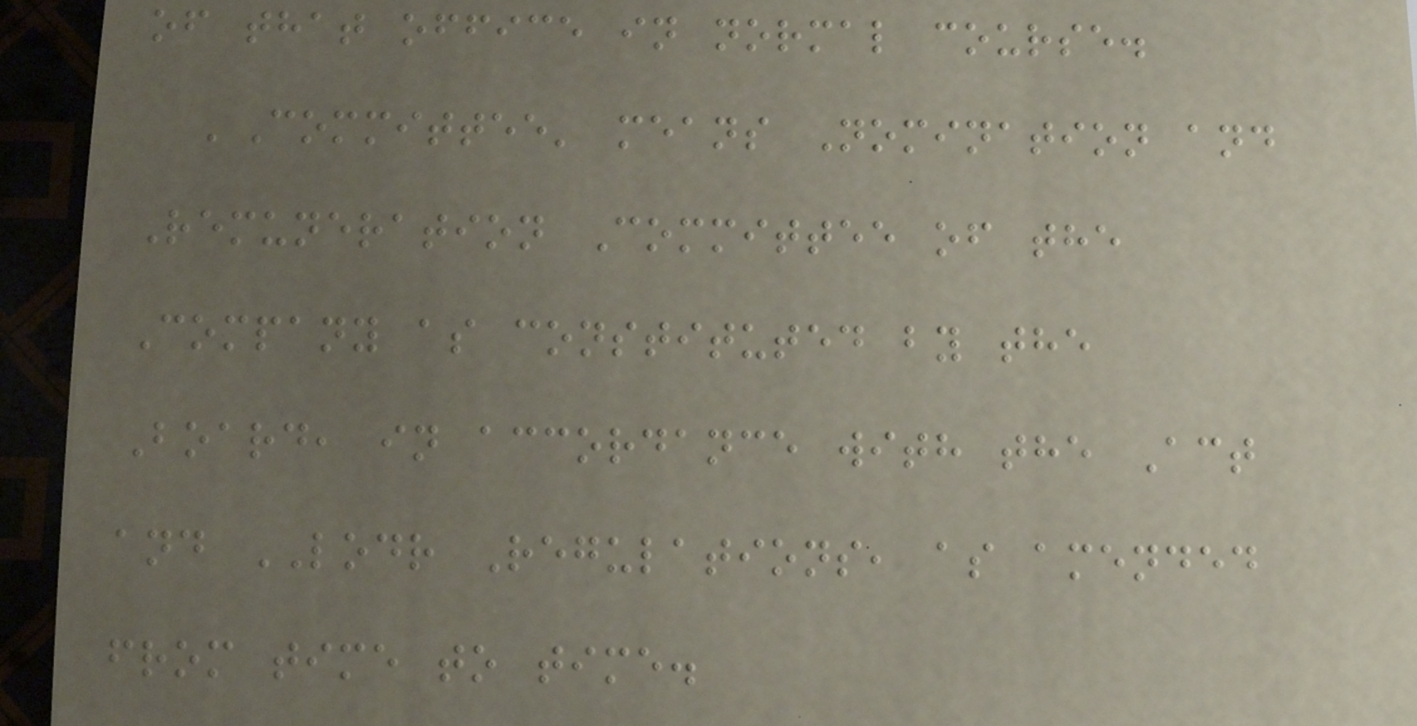of that office in normal course.
'Committee' means Nomination and
Remuneration Committee of the
Company as constituted by the
Board, in accordance with the Act
and LODR Regulations, as amended
from time to time.
